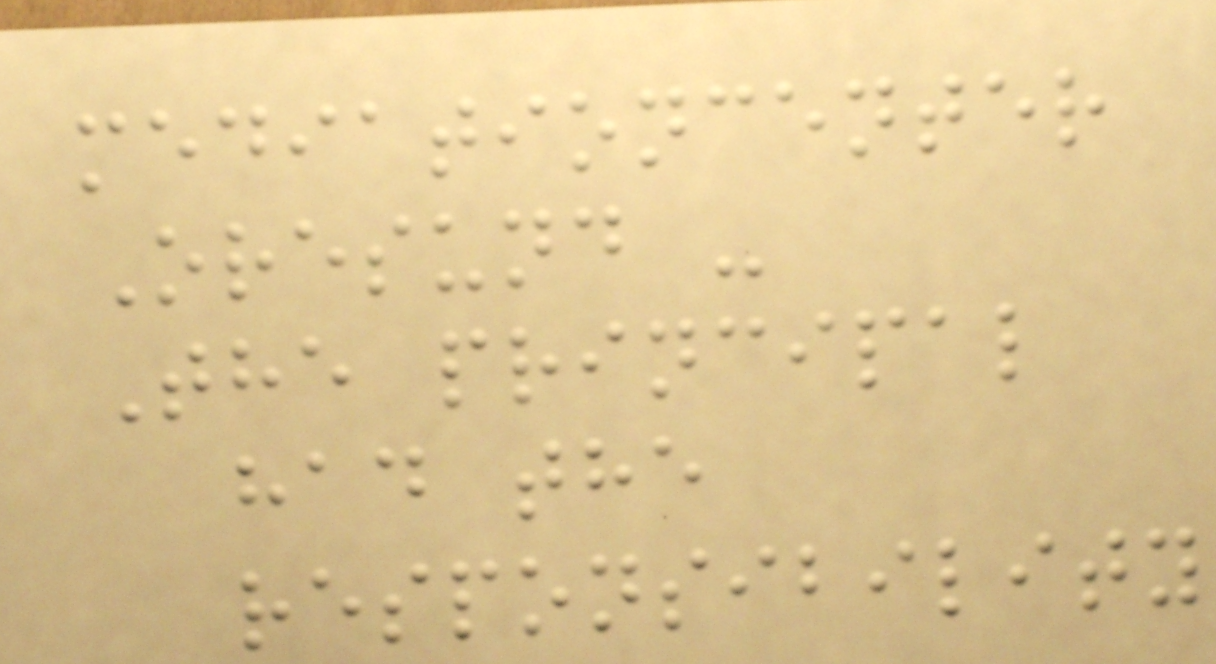mediationcenter
Oresund -
The principal
had the
responsibility
